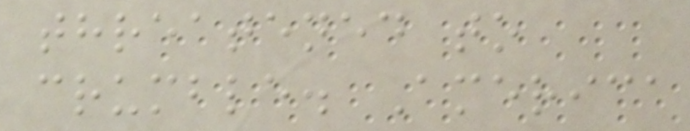threatened to
crumble. America
